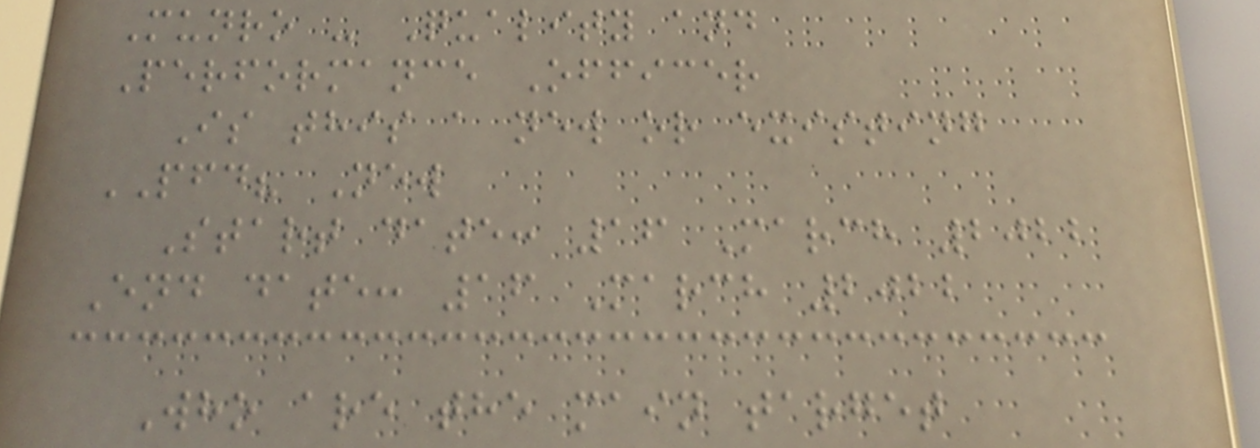Munro - Quality and
Performance Officer
Is this a new or existing
PFD? New
Start date: 16 March 2022
End date: 16 March 2022
Who are the main target
